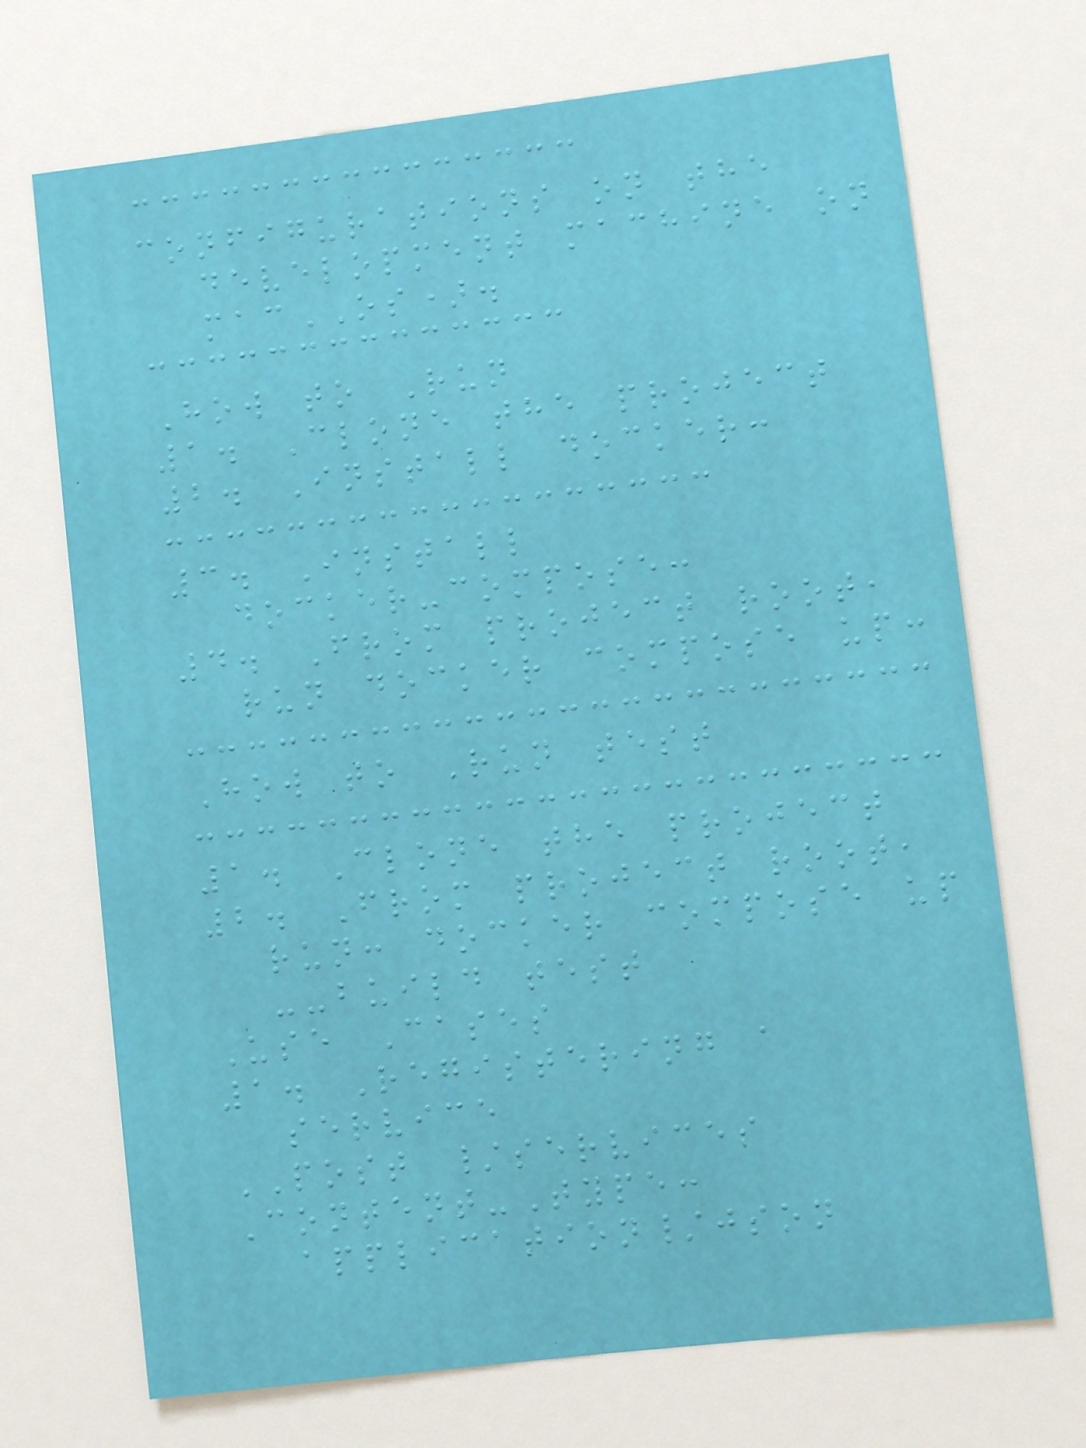configurations on the
development machine on
macOS).
How to Run
1. Clone the project
2. Install docker:
3. Install
docker-compose:
4. From project root,
run docker compose up:
How to Run test
1. Clone the project
2. From project root,
run: docker compose up
--build test
Use Cases
1. Registering a
service
POST /services
Content-Type:
application/json
